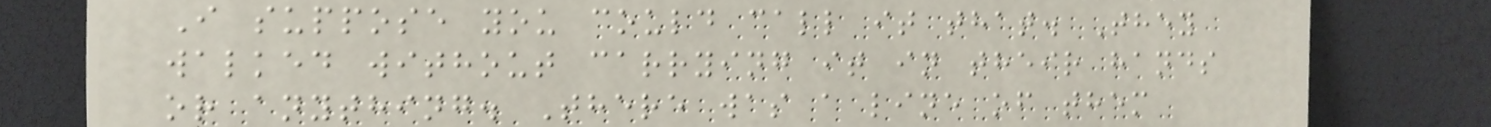I suppose you could call it that. They
walked without carrying it in their hands
or anything. There was a line of them
